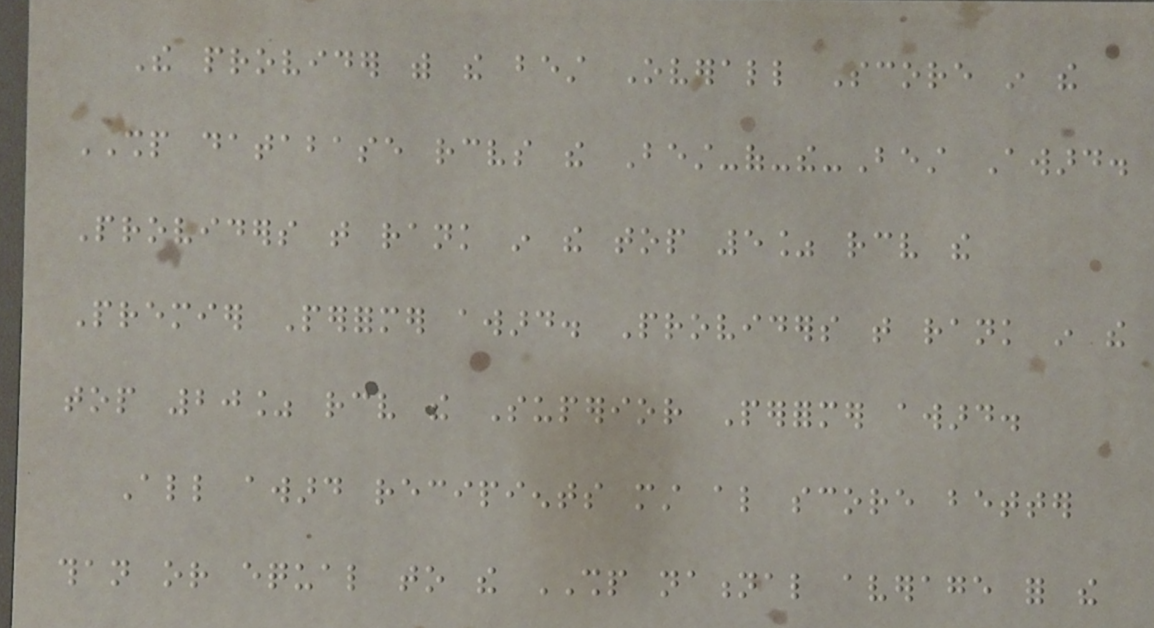The provider with the best Overall Score in the
SHP database receives the Best-of-the-Best Award.
Providers that rank in the top 5% receive the
Premier Performer award. Providers that rank in the
top 20% receive the Superior Performer award.
All award recipients must also score better
than or equal to the SHP national average for the
